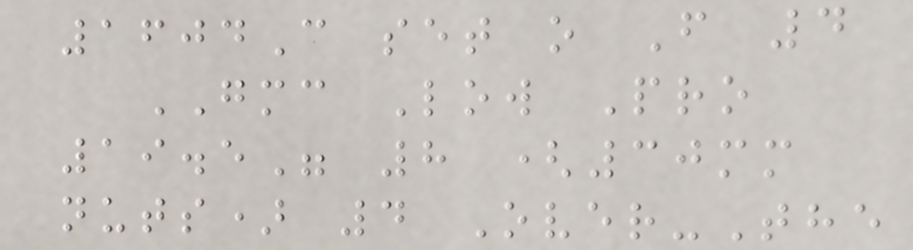1604C set o F 4
GMC Low Pro
19.5" 8 (30mm
nuts) 4 Over-The
